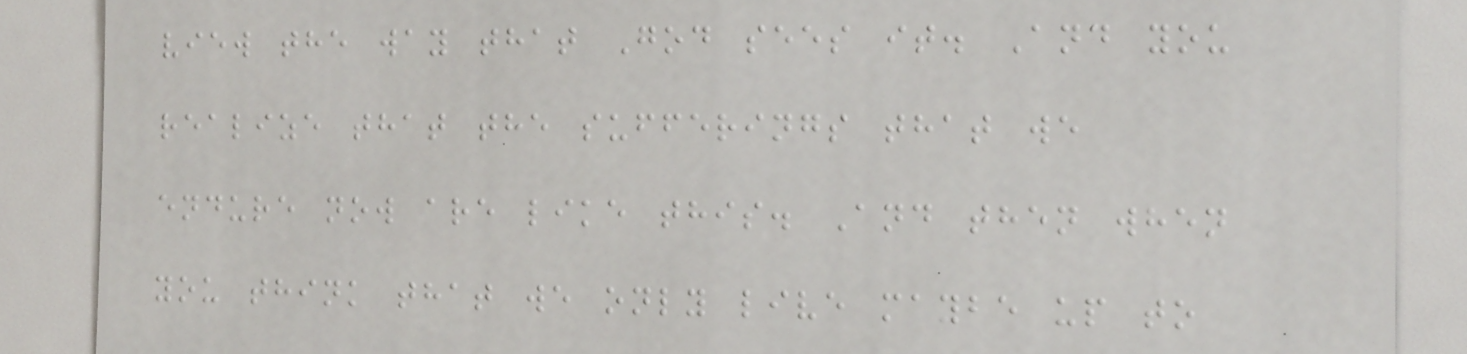view the way that God sees it. And you
realize that the sufferings that we
endure now are like this. And then when
you think that we only live maybe up to
